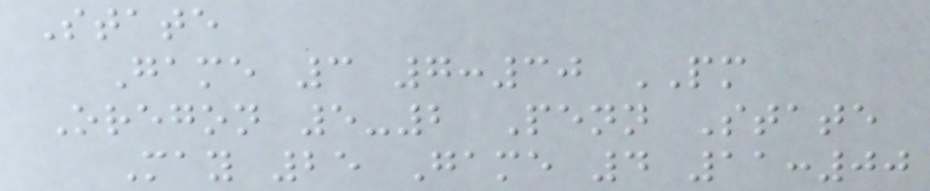State
Game 3 7:30 PM
Oregon 5-2 Penn State
May 25 Game 4 11:00
